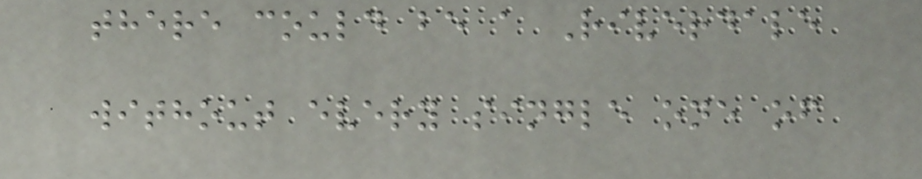there could be a Riverdale
without every single one of
